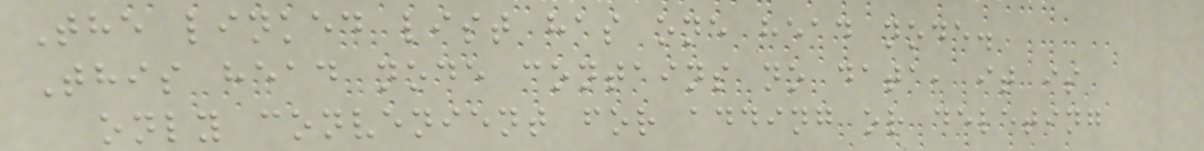The linked list has one head node.
This head node contains no data, it is
only convenient for adding or deleting
